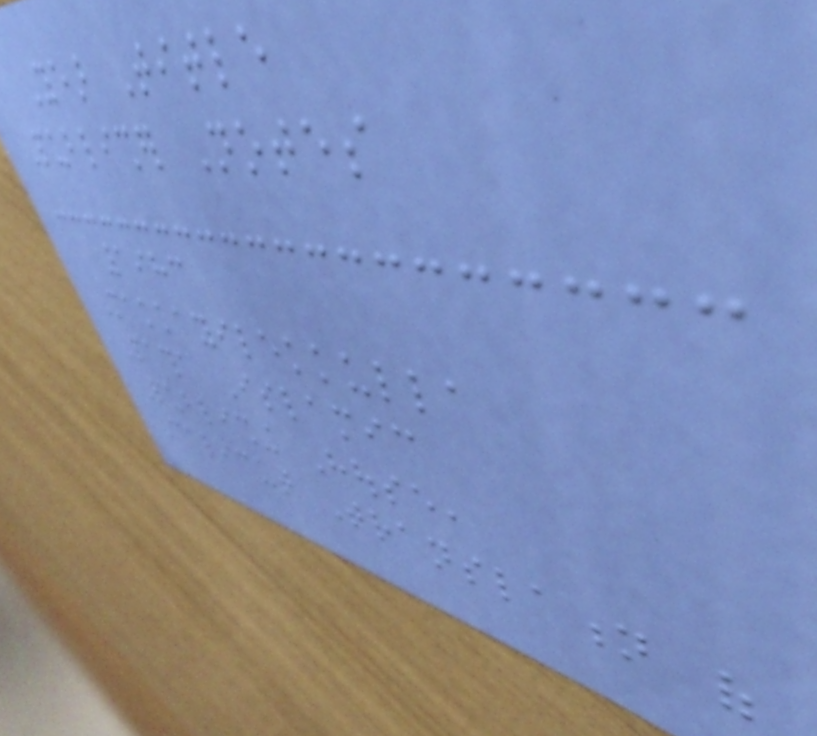Year Title
Publisher Notes
1983
Makkayilekkulla
Patha Islamic
Publishing House,
Calicut Translation of
